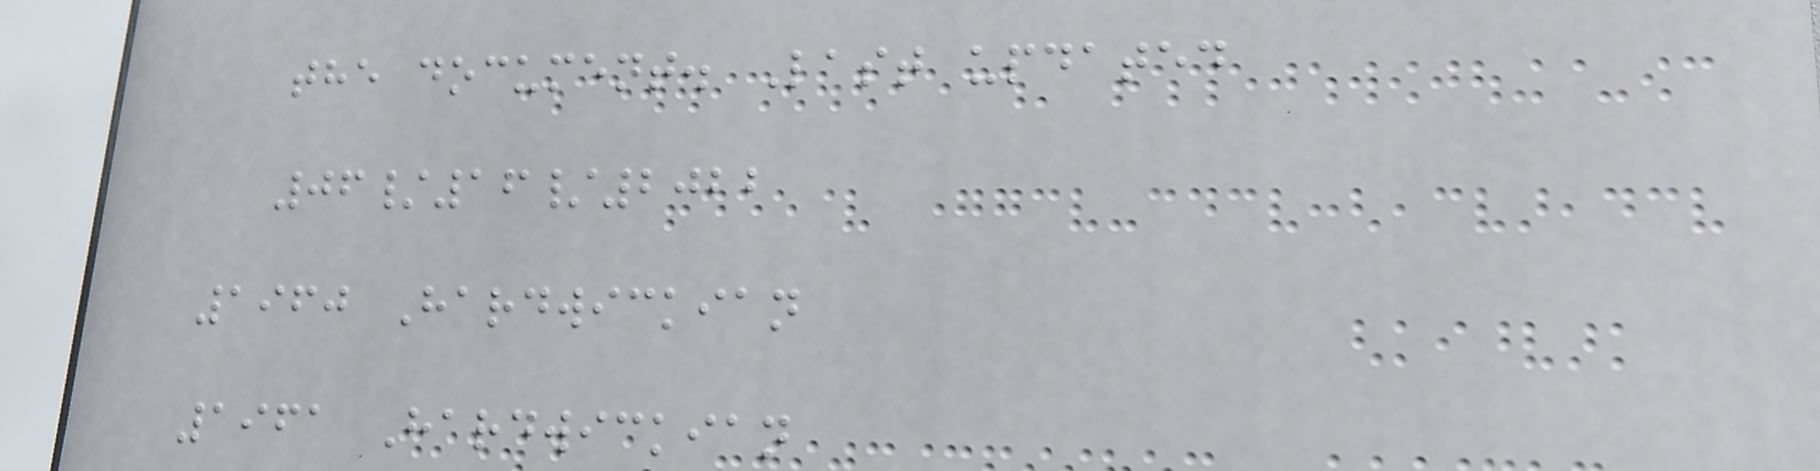the document. Last updated
06/16/2022
1960 Hardwickian
1961 Hardwickian
